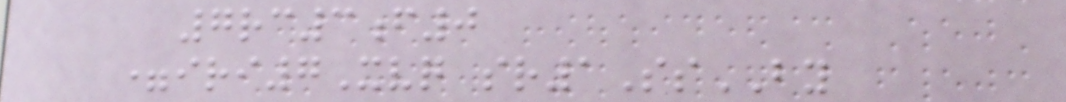7rc3f0
=iri7Xvq sr1SsBY
